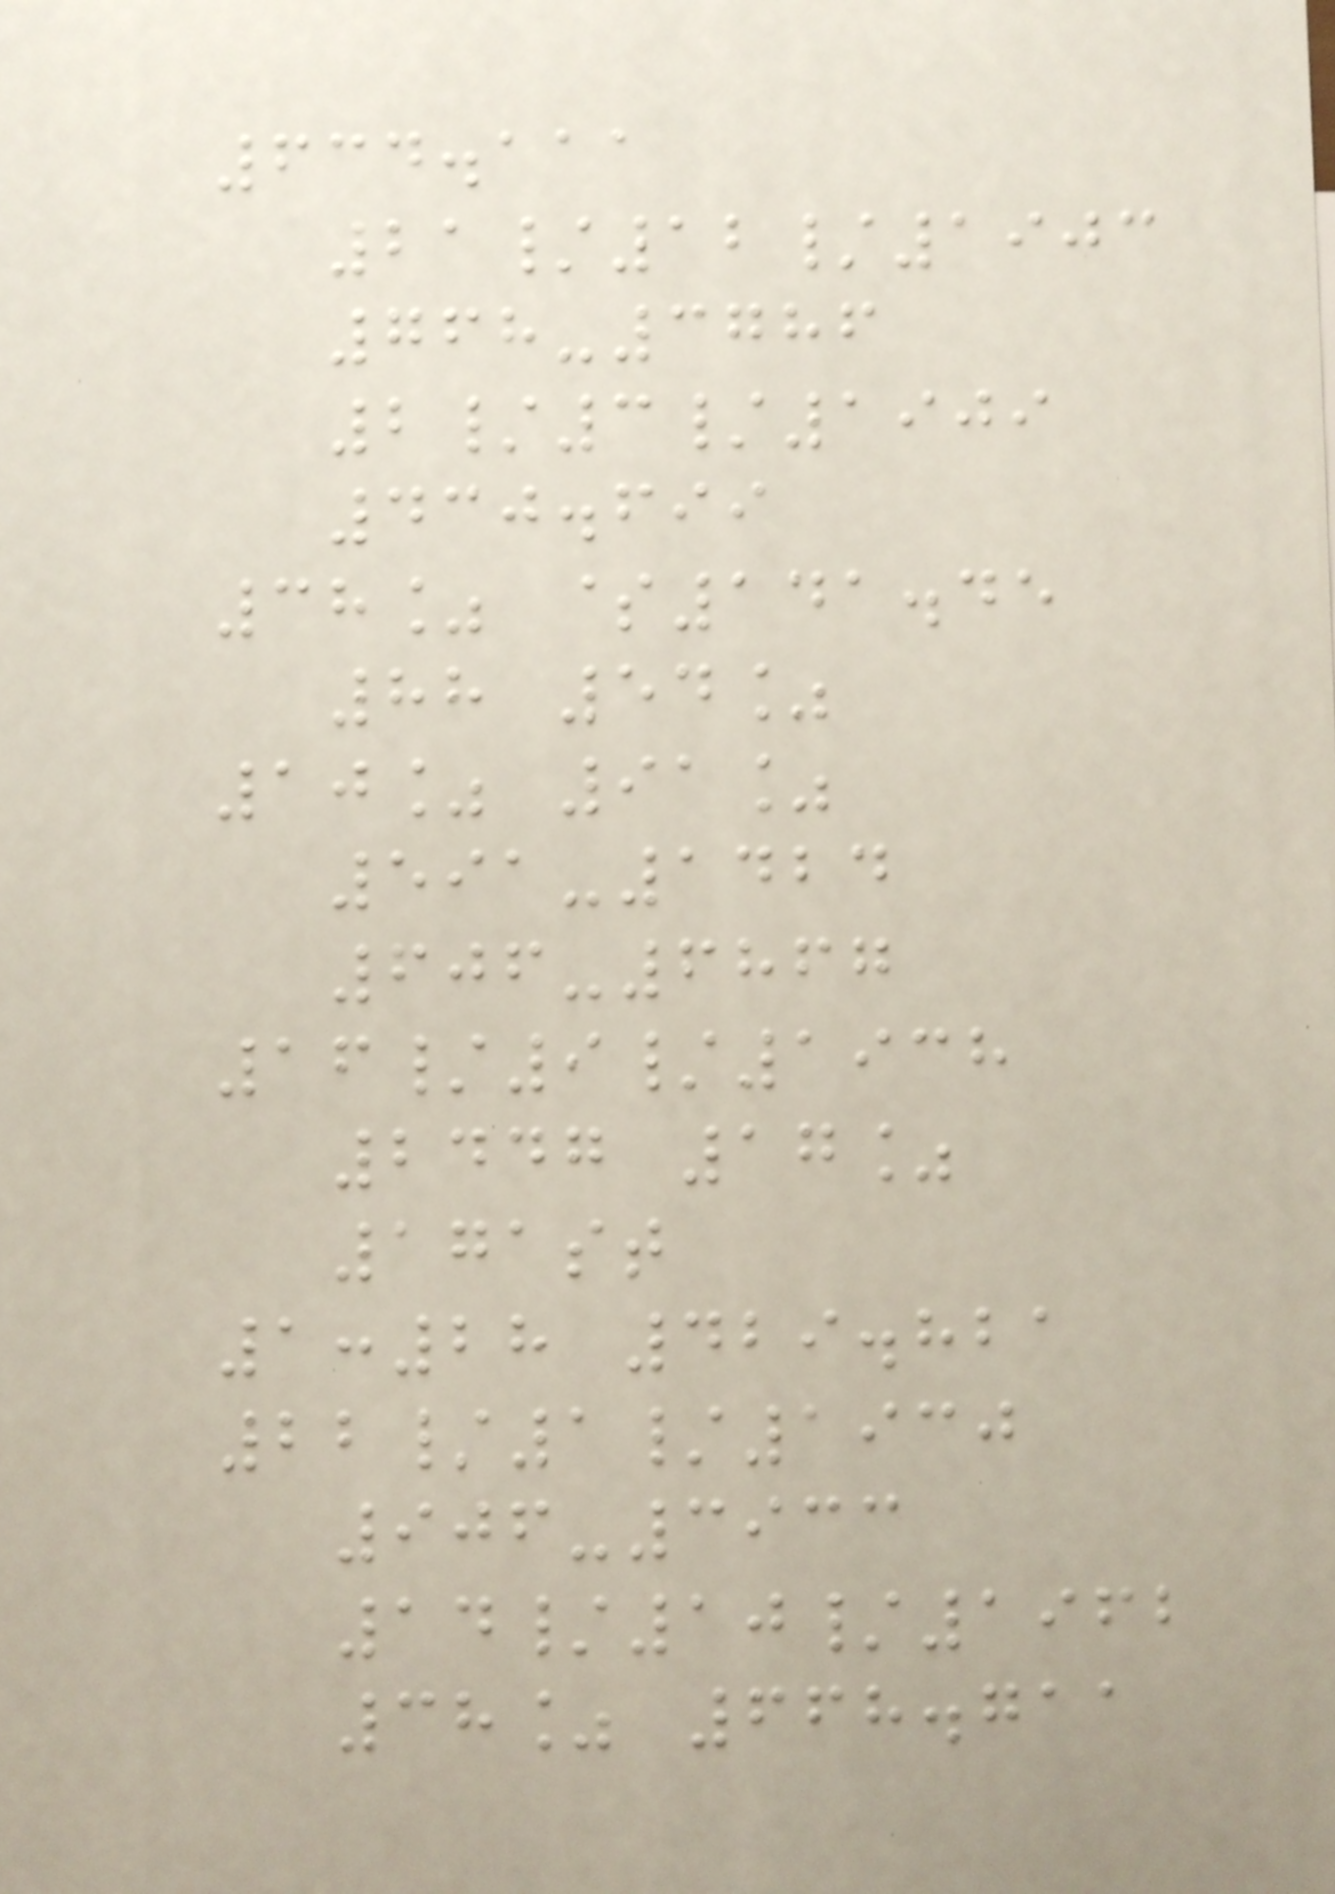634.111
21/12/1903
768-3786
2/3/1909
430.699
38% $141.45
88 54%
10% 91%
591-1424
606-6867
16/9/1938
2447 17%
171st
1:28 429.821
22/1/1930
906-3933
14/10/1962
38% 668.711
